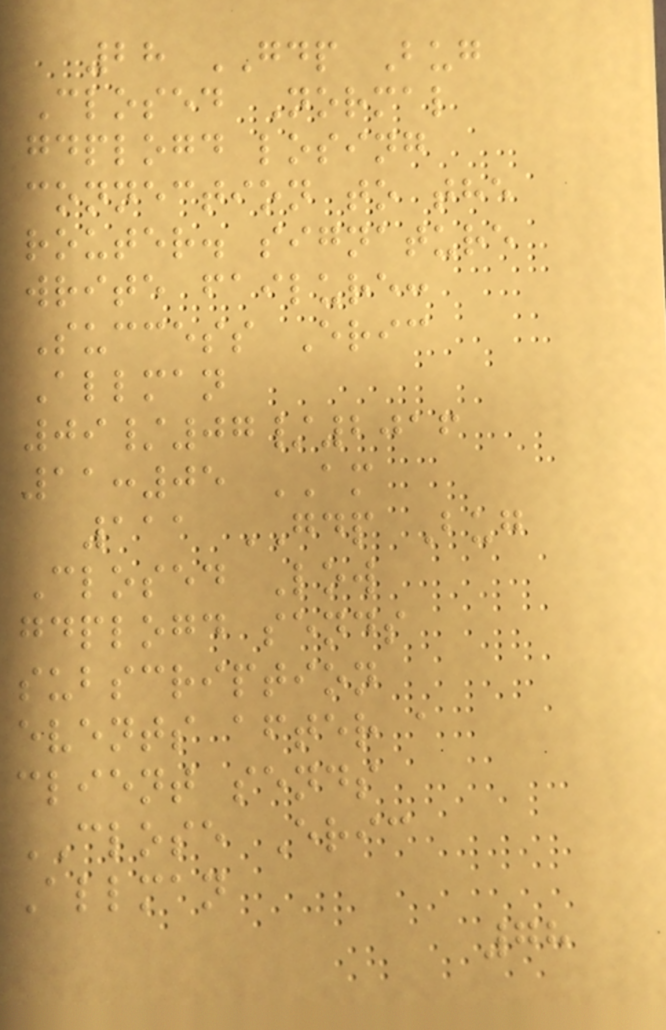28 GDP Bug
Closed Normal
gdplogd losing
connection to the
router. signature
write failure:
Success Eric
Allman
09/07/2016
11:05 AM
111 GDP Bug
Closed Low
gdplogd sends
subscription
events after a
client sends
CLOSE Eric
Allman
78
